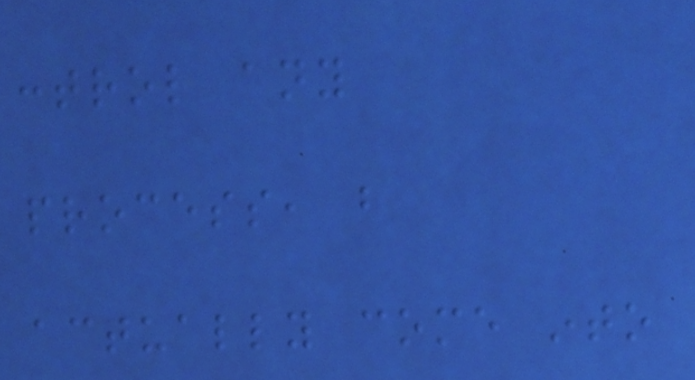control any
process, but
actually come into
